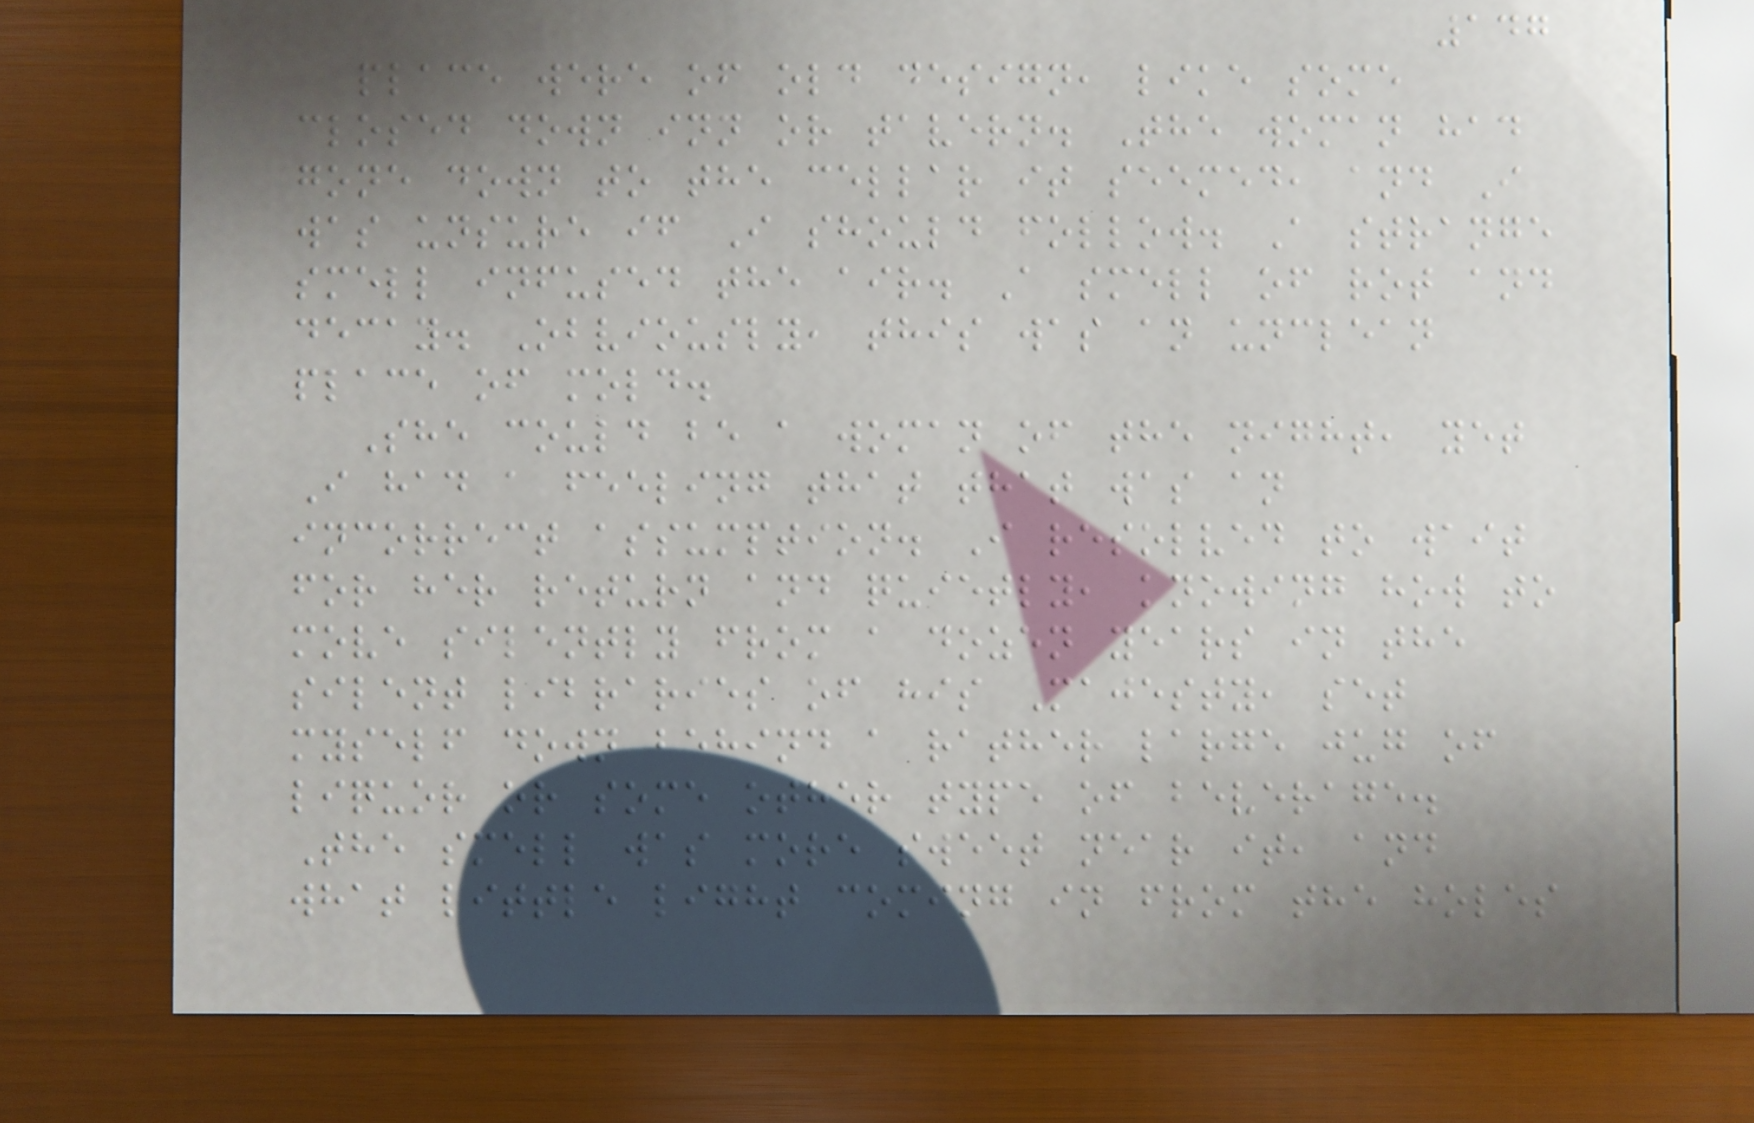147
place were of old design, like some
closed down inn or tavern. The woman had
gone down to the cellar it seemed, and I
was unsure if I should follow. A strange
smell infused the air. A smell of rot and
decay. Obviously, this was an unclean
place of mold.
She could be a woman of the night, yet
I had a feeling that that was an
incorrect assumption. I resolved to wait
for her return and quietly, knowing how to
move silently from a dozen years in the
silent libraries of his Majesty, set
myself down behind a rather large jug of
liquor or some other type of beverage.
The smell was more sweet near it, and
what little light coming in from the holes
